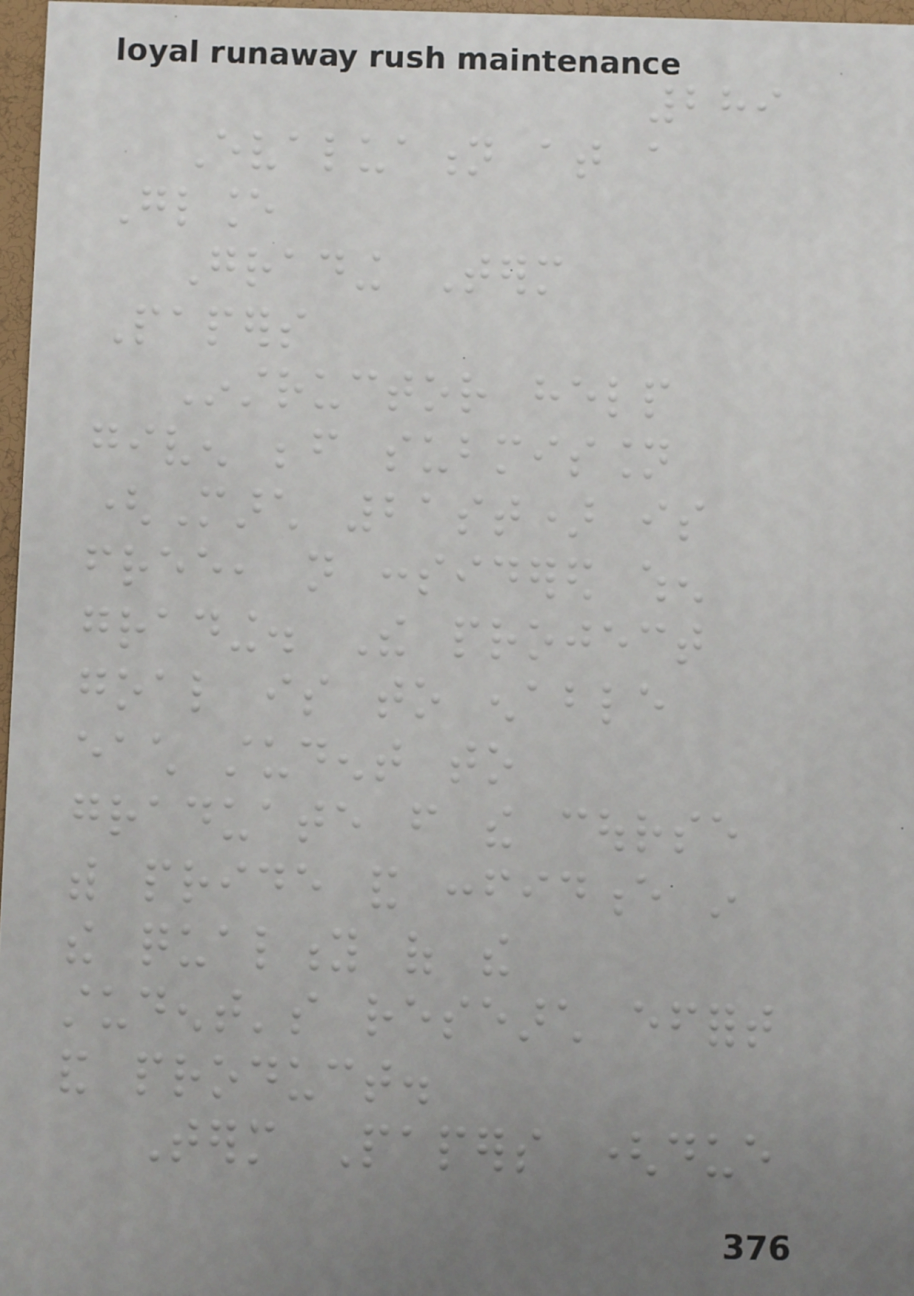289
Evaluation at a
Glance
Grading Term
Papers
Instructor help
given before submission
(March 21st) is
free, not considered when
grading. The project
goal is to enable
each student to
graduate from the course
with pride and confidence in
the quality of the
student's research effort
and product.
Term Papers (due
